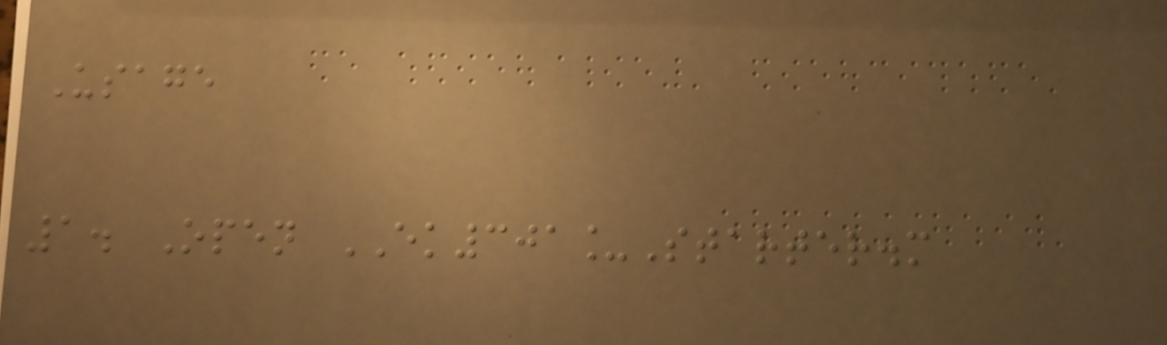Usage
1. Open EK301_Starter.m
